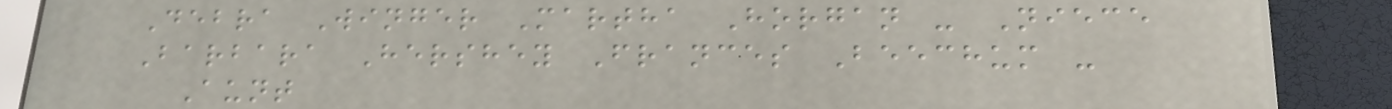Debra Winger Martha Horgan - Niece
Barbara Hershey Frances Beechum -
Aunt
